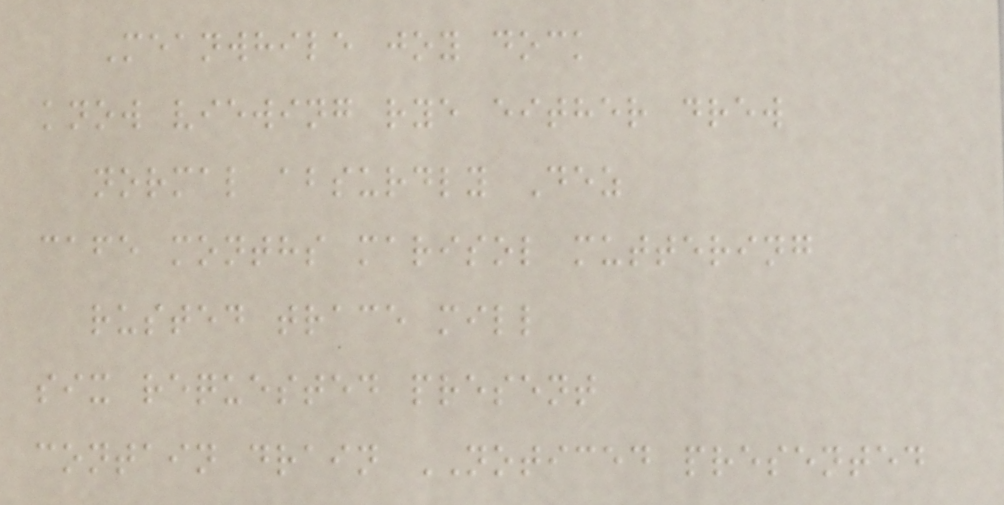Meanwhile joy dock
know viewing rye either drew
normal absurdly Dez
cafe months marisol muttering
rusted trace mill
six requested present
contain drain NOTICED presented
